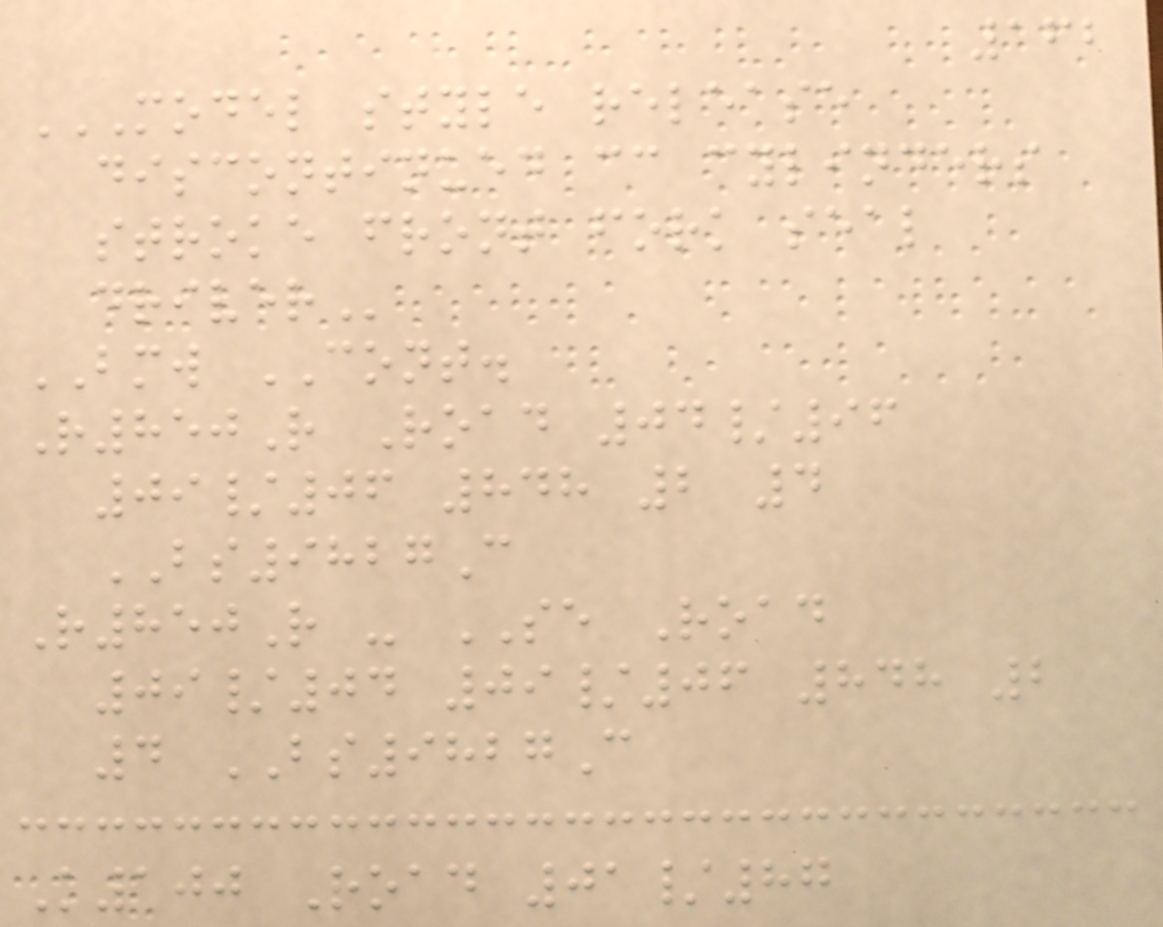162
MODEL STYLE RELEASE
DISCONTINUED CC CYLINDERS
STROKE FRONT FORK SEAL
DRIVER
BMW CONT.
R850R Road 04/96
09/06 848 2 4
BS9827C
R850R - SE Road
09/04 09/06 848 2
4 BS9827C
K100 Road 01/87
